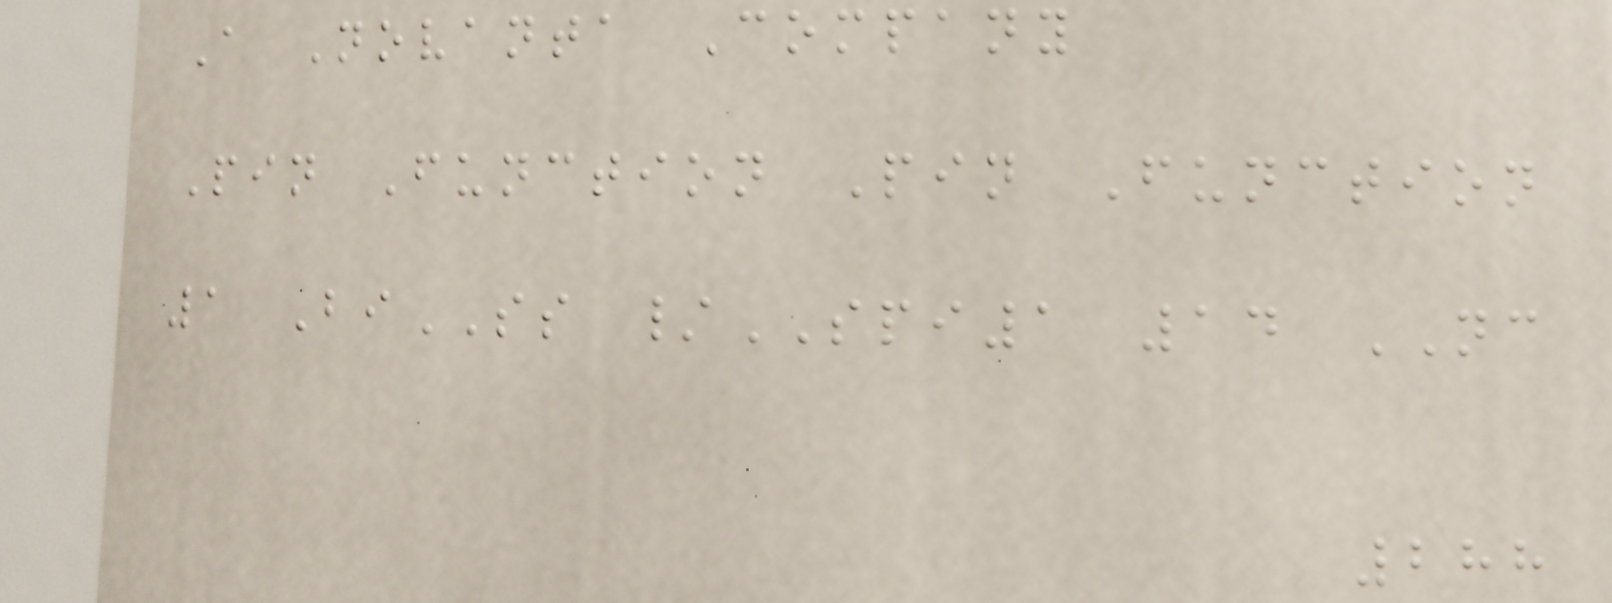A Novanta Company
Pin Function Pin Function
1 BiSS /SPI1 14 NC
288
